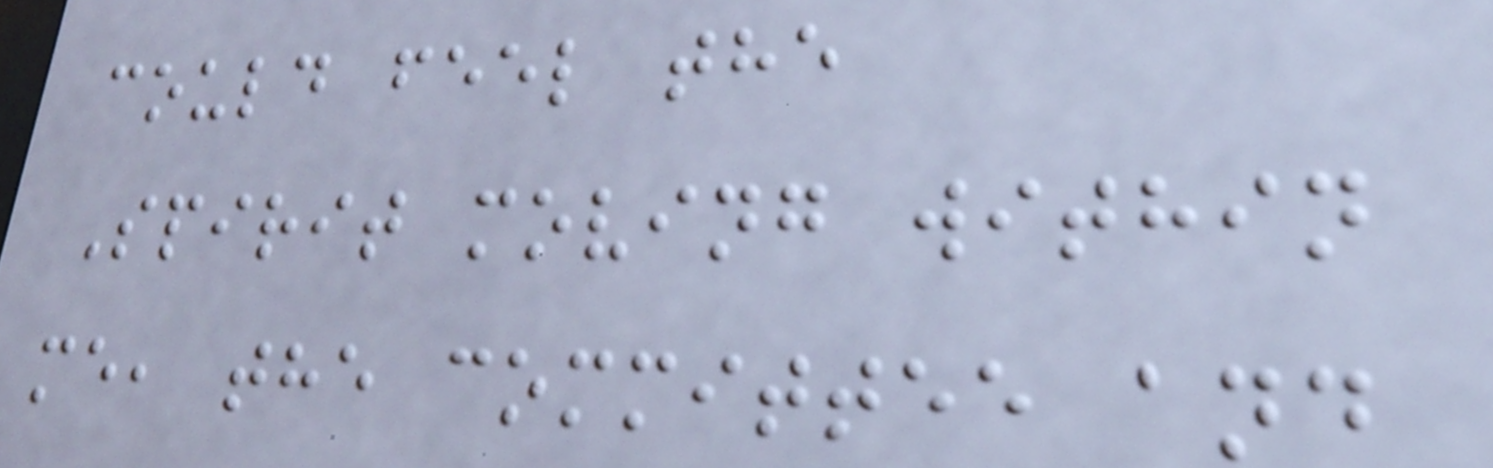could feel the
Spirit moving within
me, the committee and
